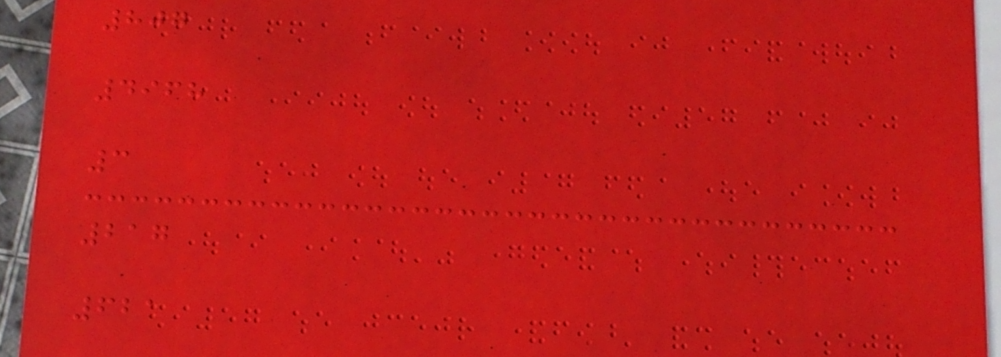807
4968
3
217
621
